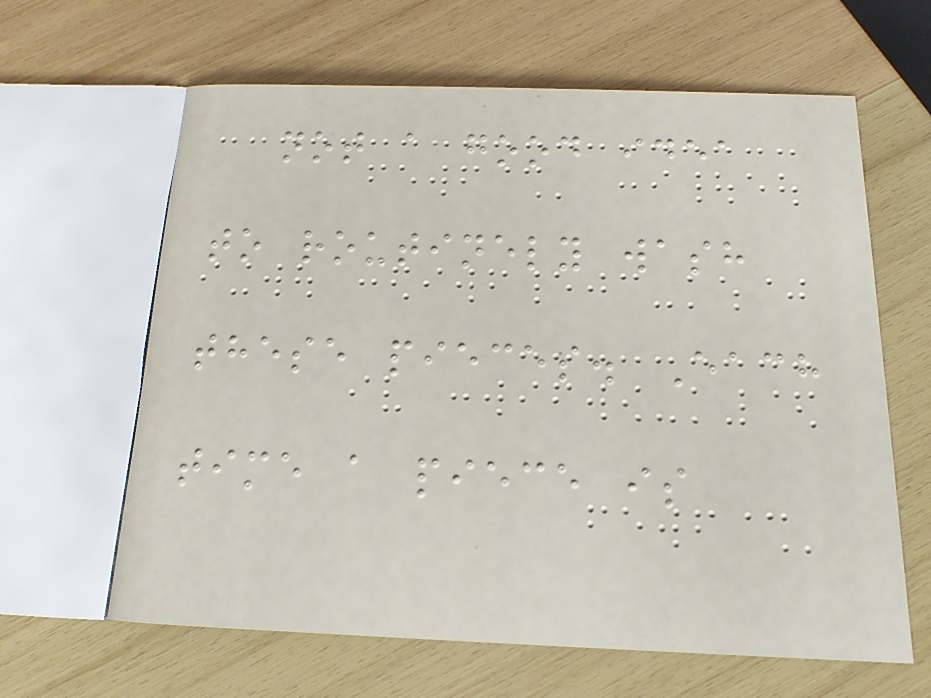not a good idea
to routinely wash
these pieces. Each
time a piece is
